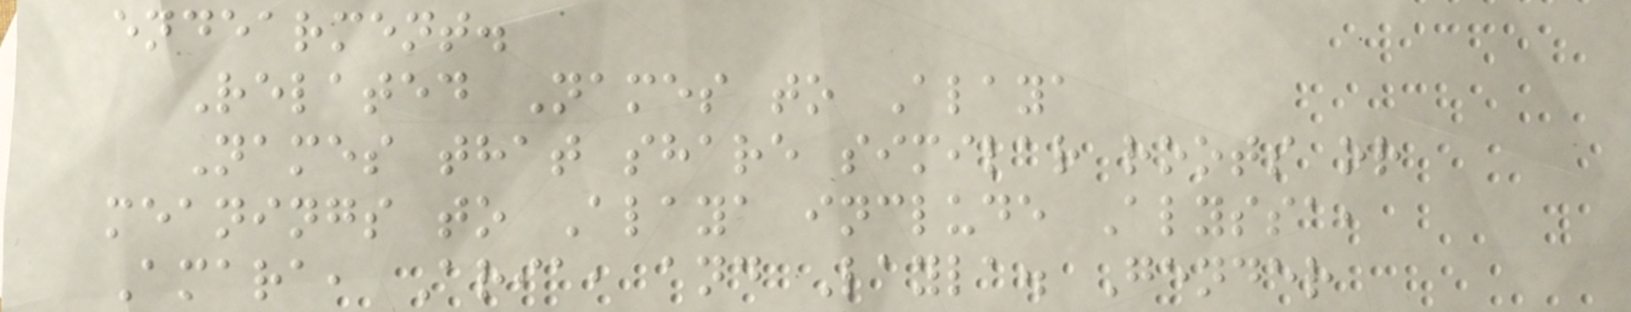endearment.
Related Names to Alaya
Names that share similar roots or
meanings to Alaya include Alyssa,
Amara, Aria, and Layla. Gender
